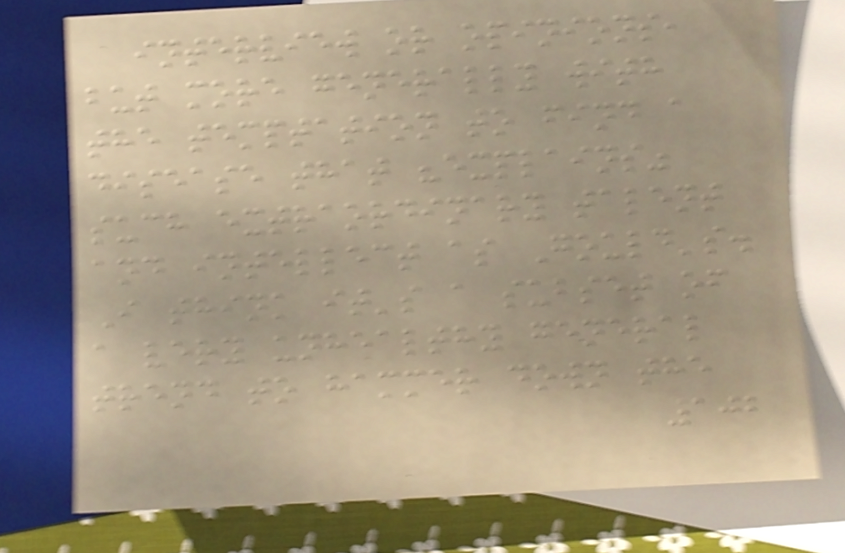interview or opinions,
but more generally with
the temptation to find a
disease that "explains"
such extraordinary talent
and intellect as Gould's.
I think it's a subset of
a very unhealthy general
trend to hammer down the
102
